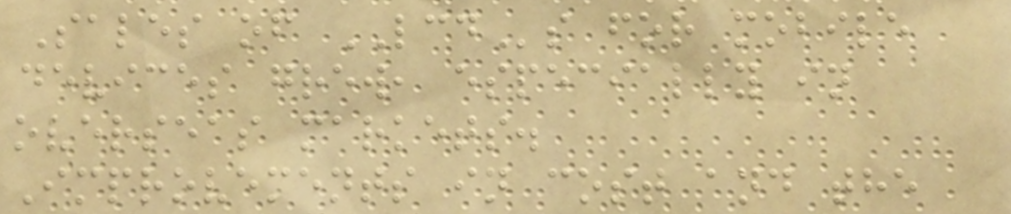Sales of LCDs for mobile
devices grew, especially in
overseas markets.
Improvements in cost and the
